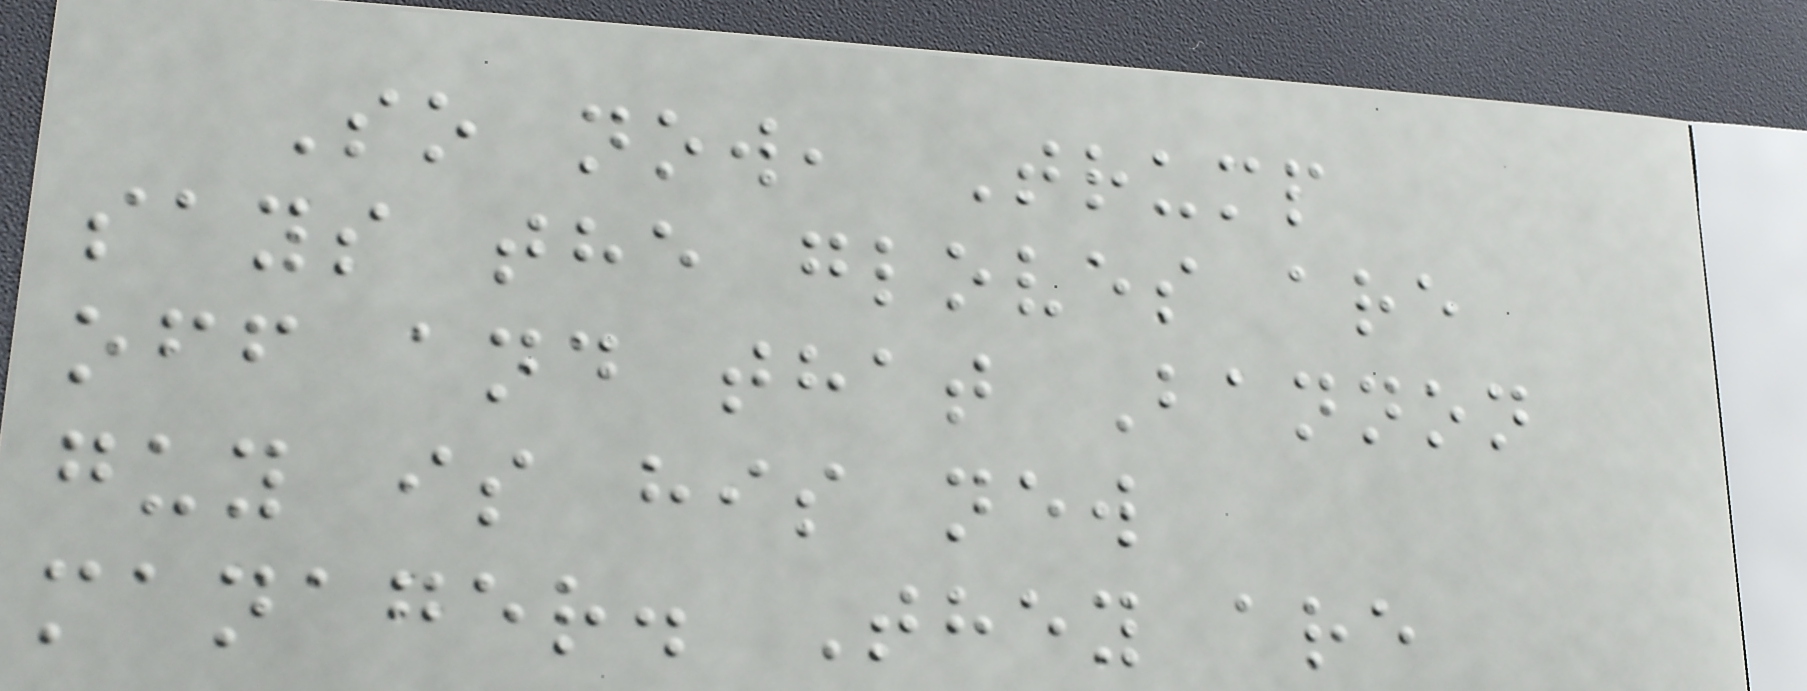So now, Trump
says the gloves are
off and that Bannon
guy is his new
manager. They are
